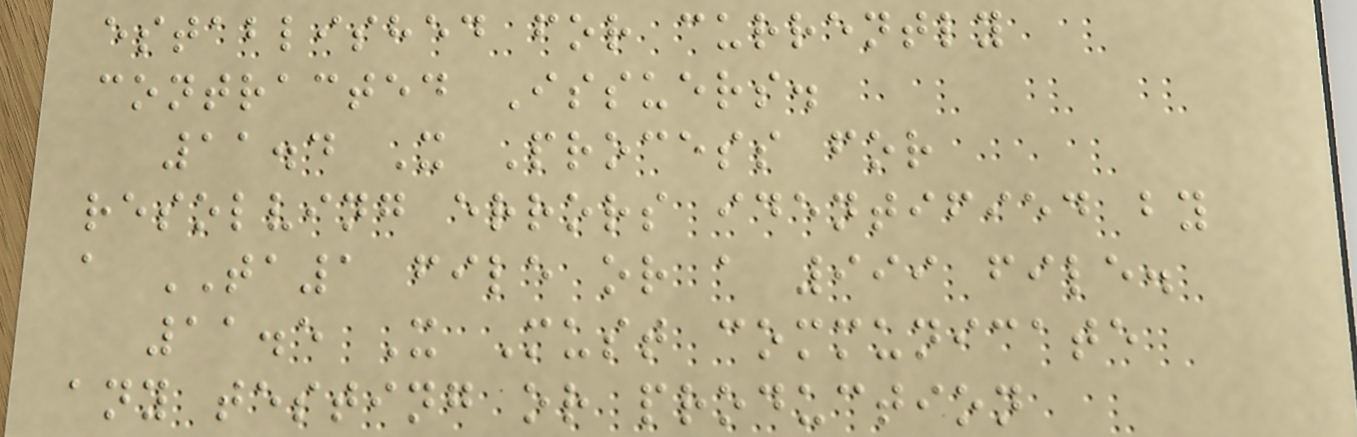established for currently
contracted Issuers.
11.4 X Process for
resolving errors identified by
a TA1 file or a 999 file.
11.5 X Must communicate
any testing or production
